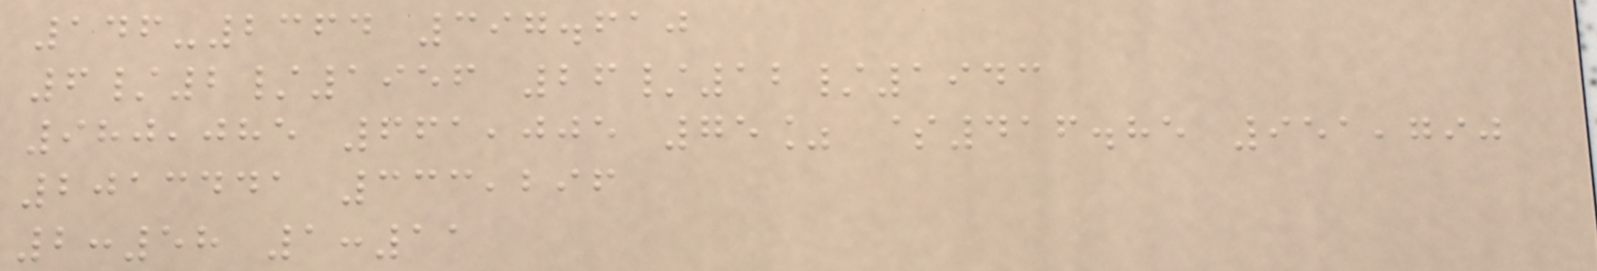146-2364 397.610
6/2/1956 26/12/1943
980,085 661,005 75% $416.85 951,790
2013441 333,296
2:58 1:11
